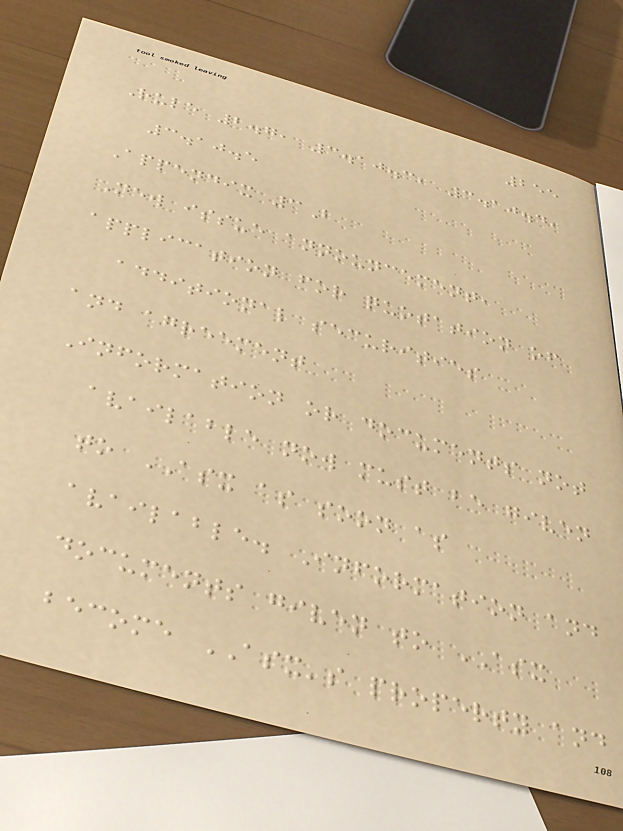255
Rule 2.7, 3.10.3, 3.10.4,
3.10.5
Appendix 3B
New issue announcement,
application for quotation of
additional securities
and agreement
Information or documents not
available now must be given
to ASX as soon as
available. Information and
documents given to ASX
become ASX's property and
